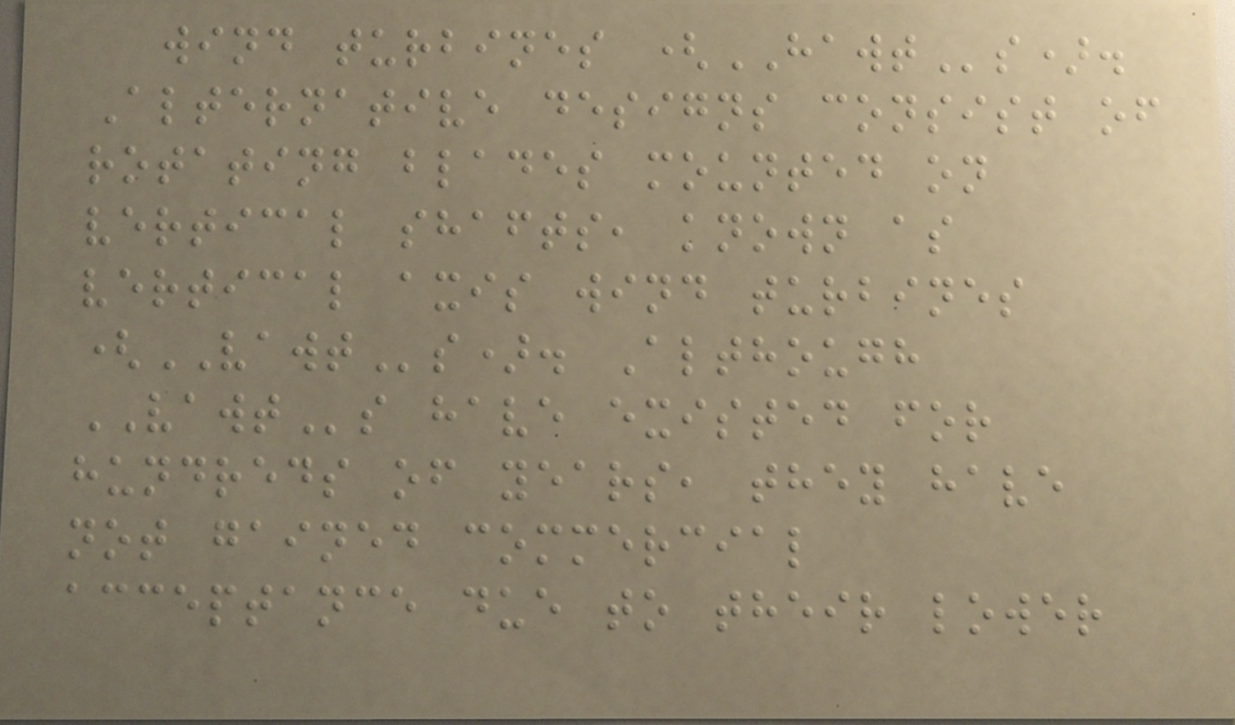wind turbines (HAWTs).
Alternative designs consist of
rotating blades mounted on
vertical shafts, known as
vertical axis wind turbines
(VAWTs). Although
VAWTs have existed for
hundreds of years, they have
not gained commercial
acceptance due to their lower
